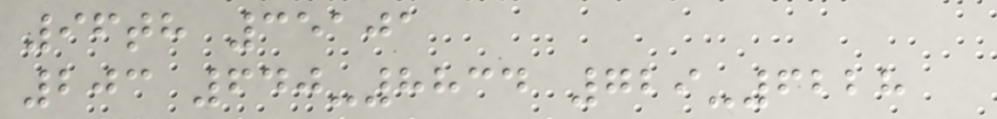96th 35101
203 640-8834 729-6228
